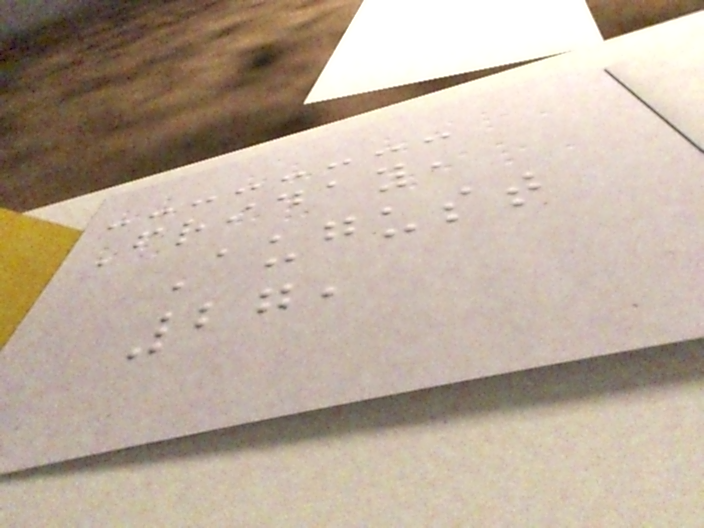Friday,
August
27,
